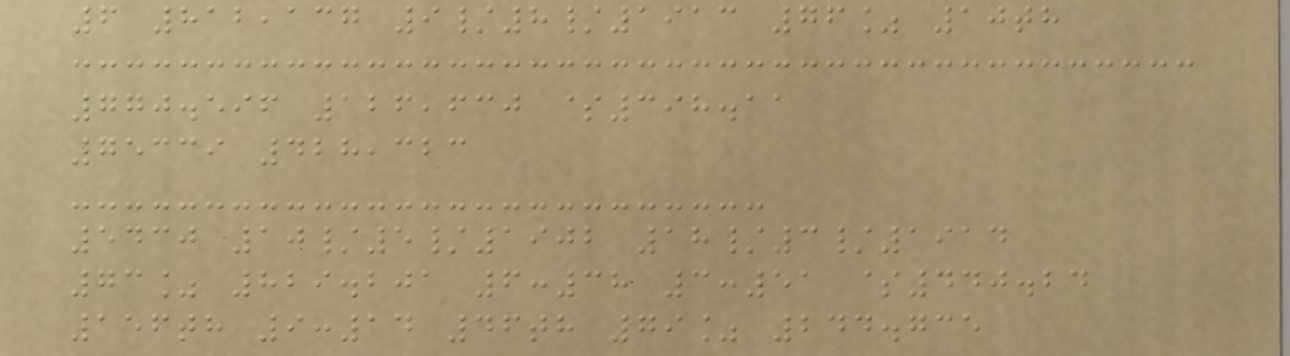6 812,137 9/8/1913 76% 10th
770.596 126,630 $398.11
75339 428,323
5430 10/5/1902 18/3/1914
73% 829.201 6:38 3:51 $440.24
156th 9:14 46th 79% 244.735
